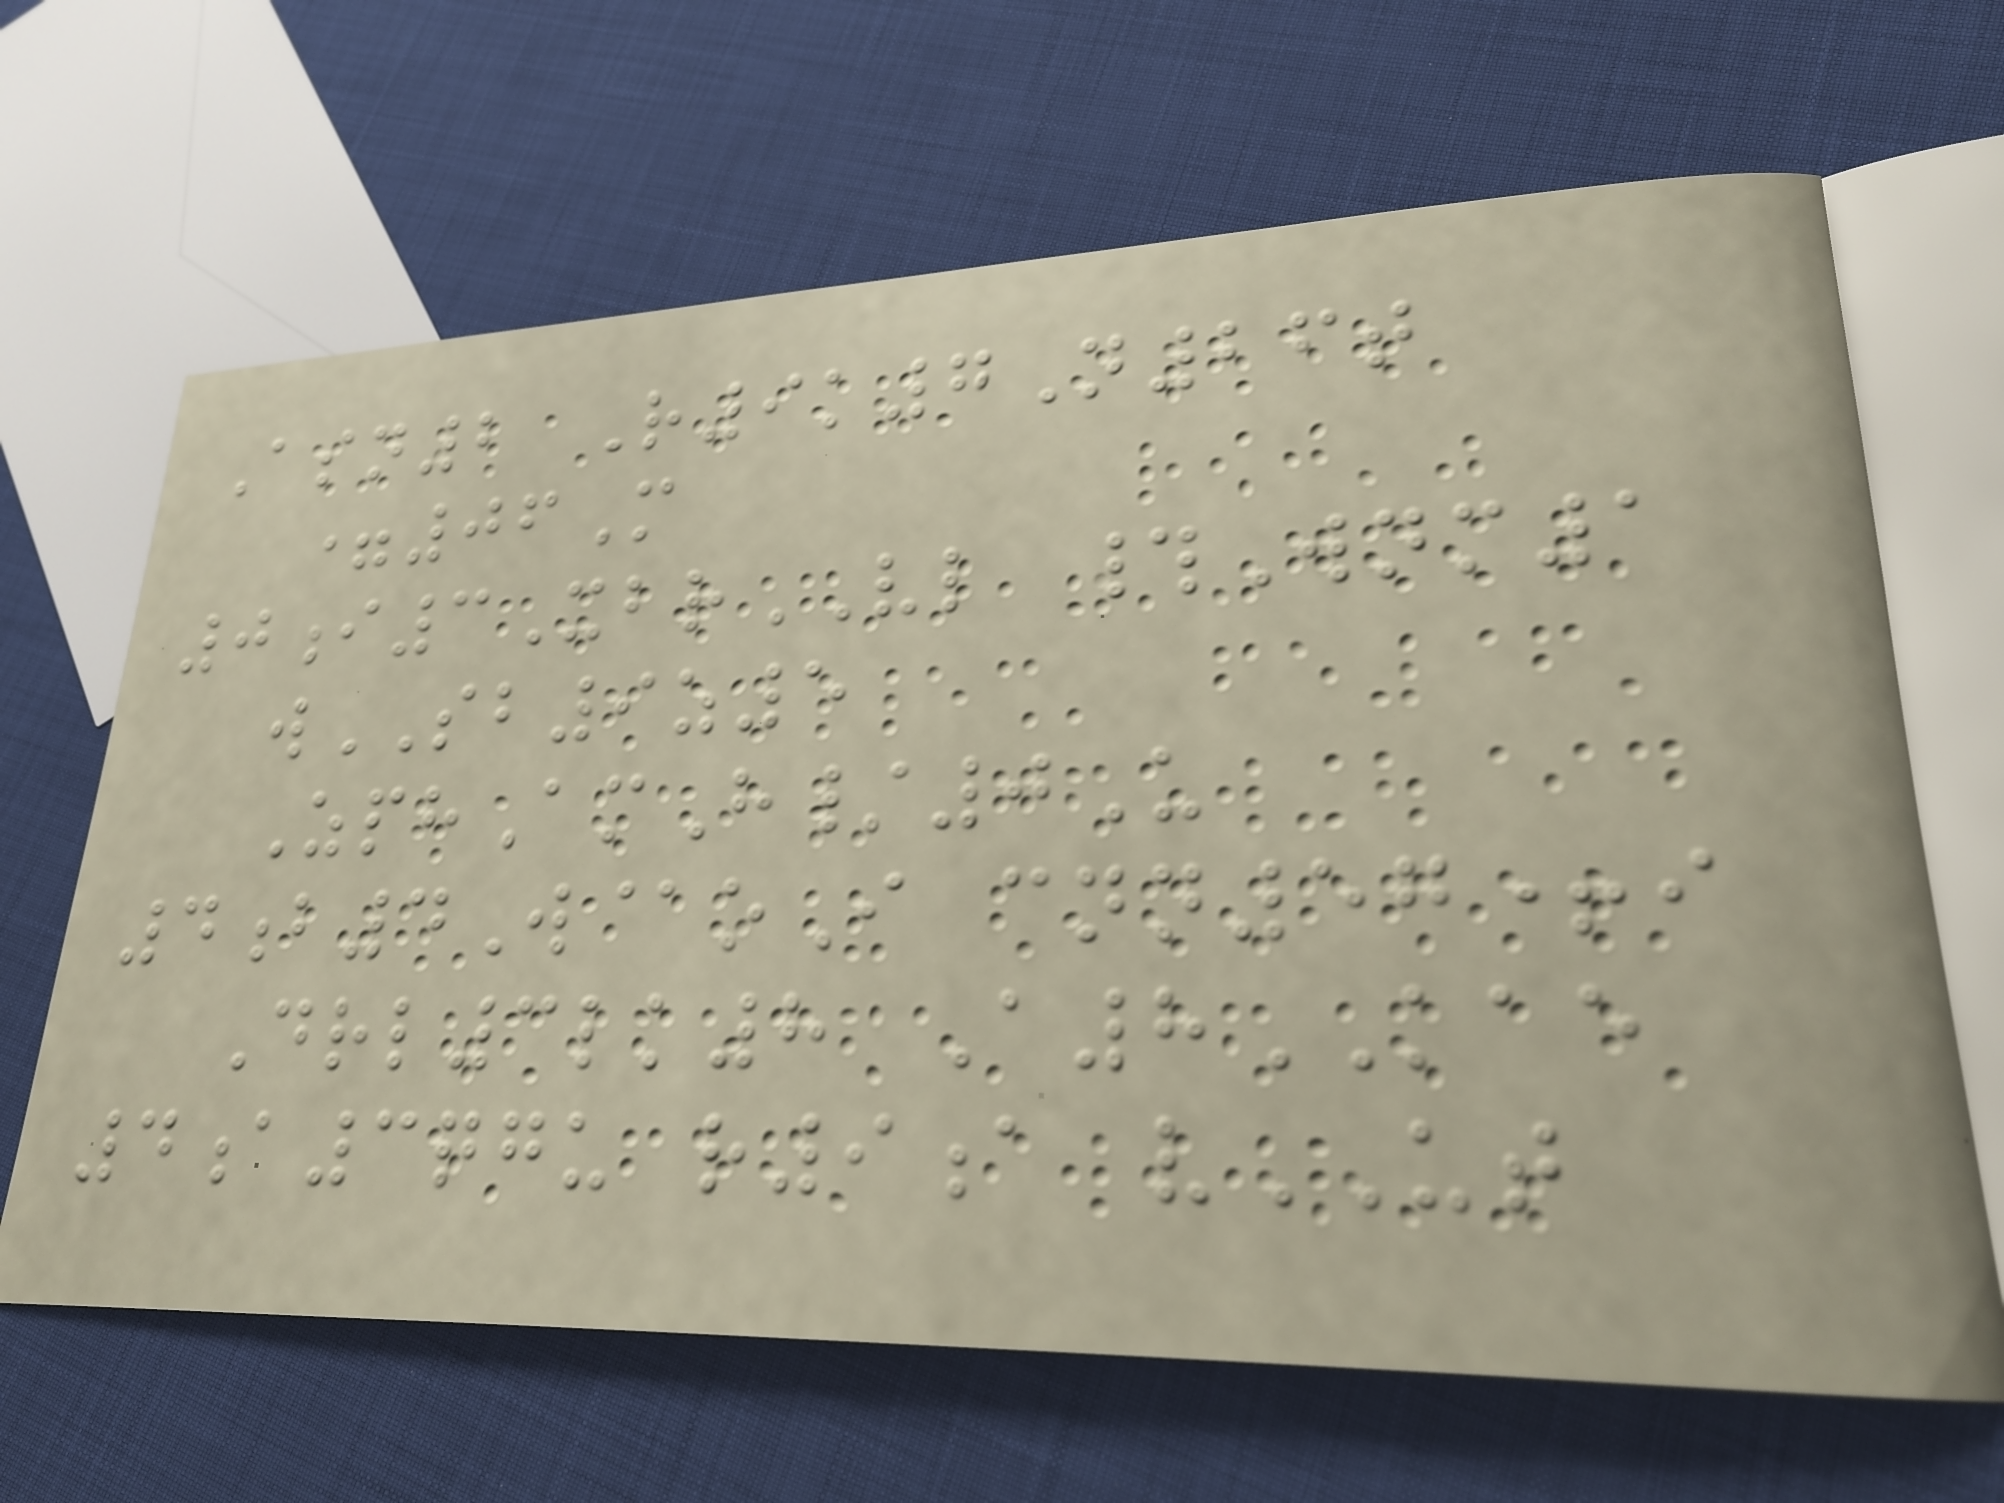Asn2 R9k7N26t
=06M
0i3XbrVL #Wnm1
wSB9z5
ZphAmH/0U
4b4W@oI cnn57+i
Drl3lk8 A8KAE
4a3qgu r9a vUT
